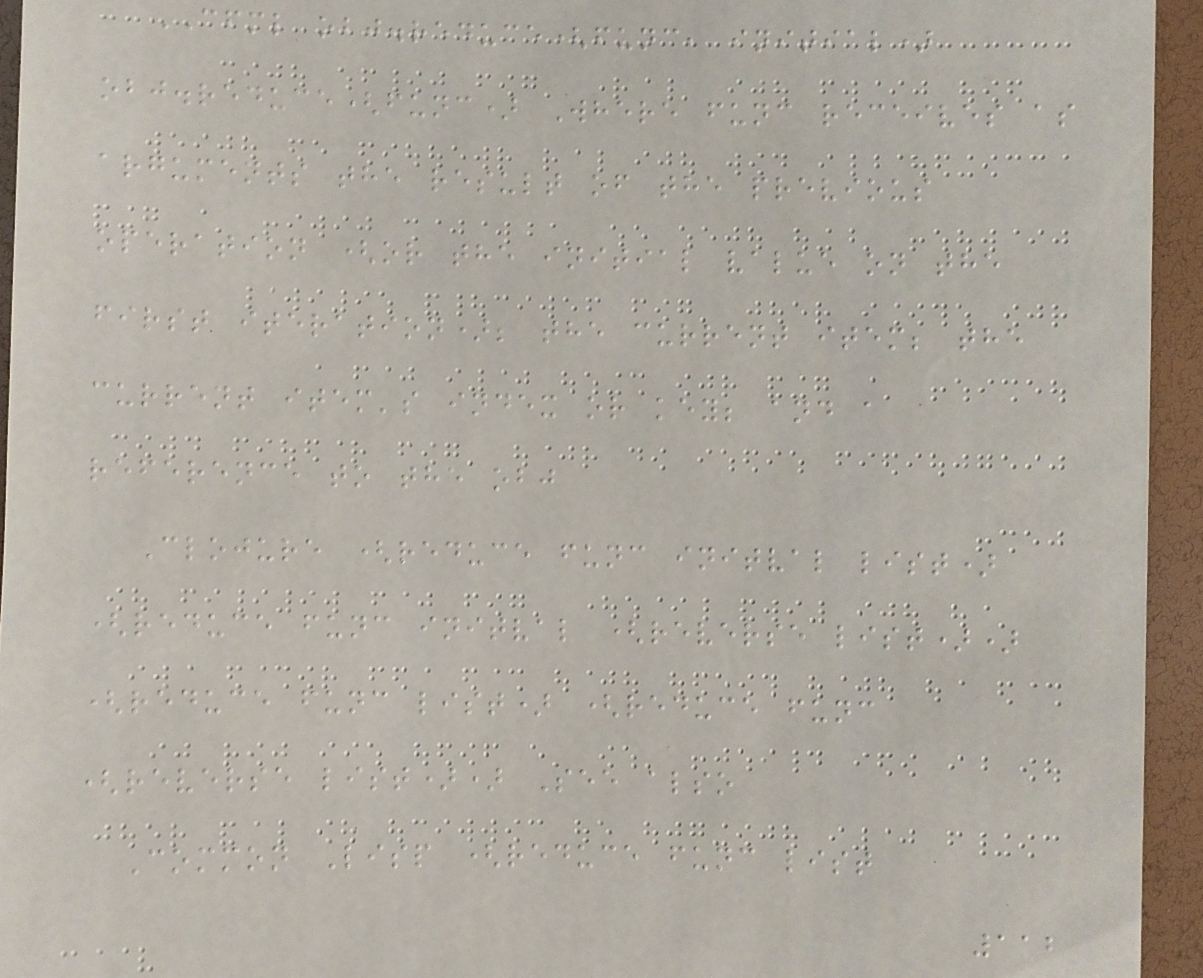CFML obj.reduce(func, initial)
obj.reduce(func) Where func receives as
arguments the result of the previous
operation (or the initial value on the
first iteration); the current item; the
current item's index or key; and a
reference to the obj
Clojure (reduce func initval list)
(reduce func initval (reverse list))
(reduce func list) (reduce func
(reverse list)) See also
Common Lisp (reduce func list
112
